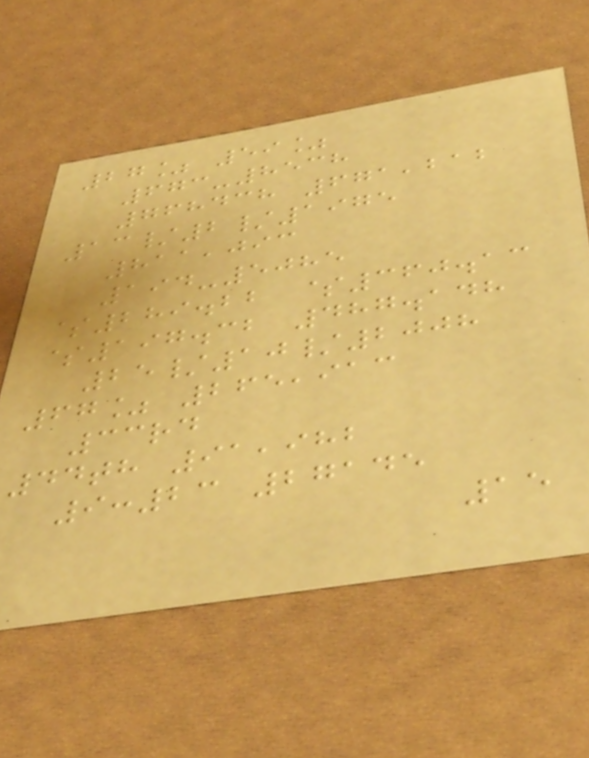27% 59%
673-8538
768438 671,212
13/2/1975
811,093
194-5085
$289.22 $360.13
$197.32 487.148
25/10/2008
67% 265,913
33rd
44th 91,982
9:23 27145
15
